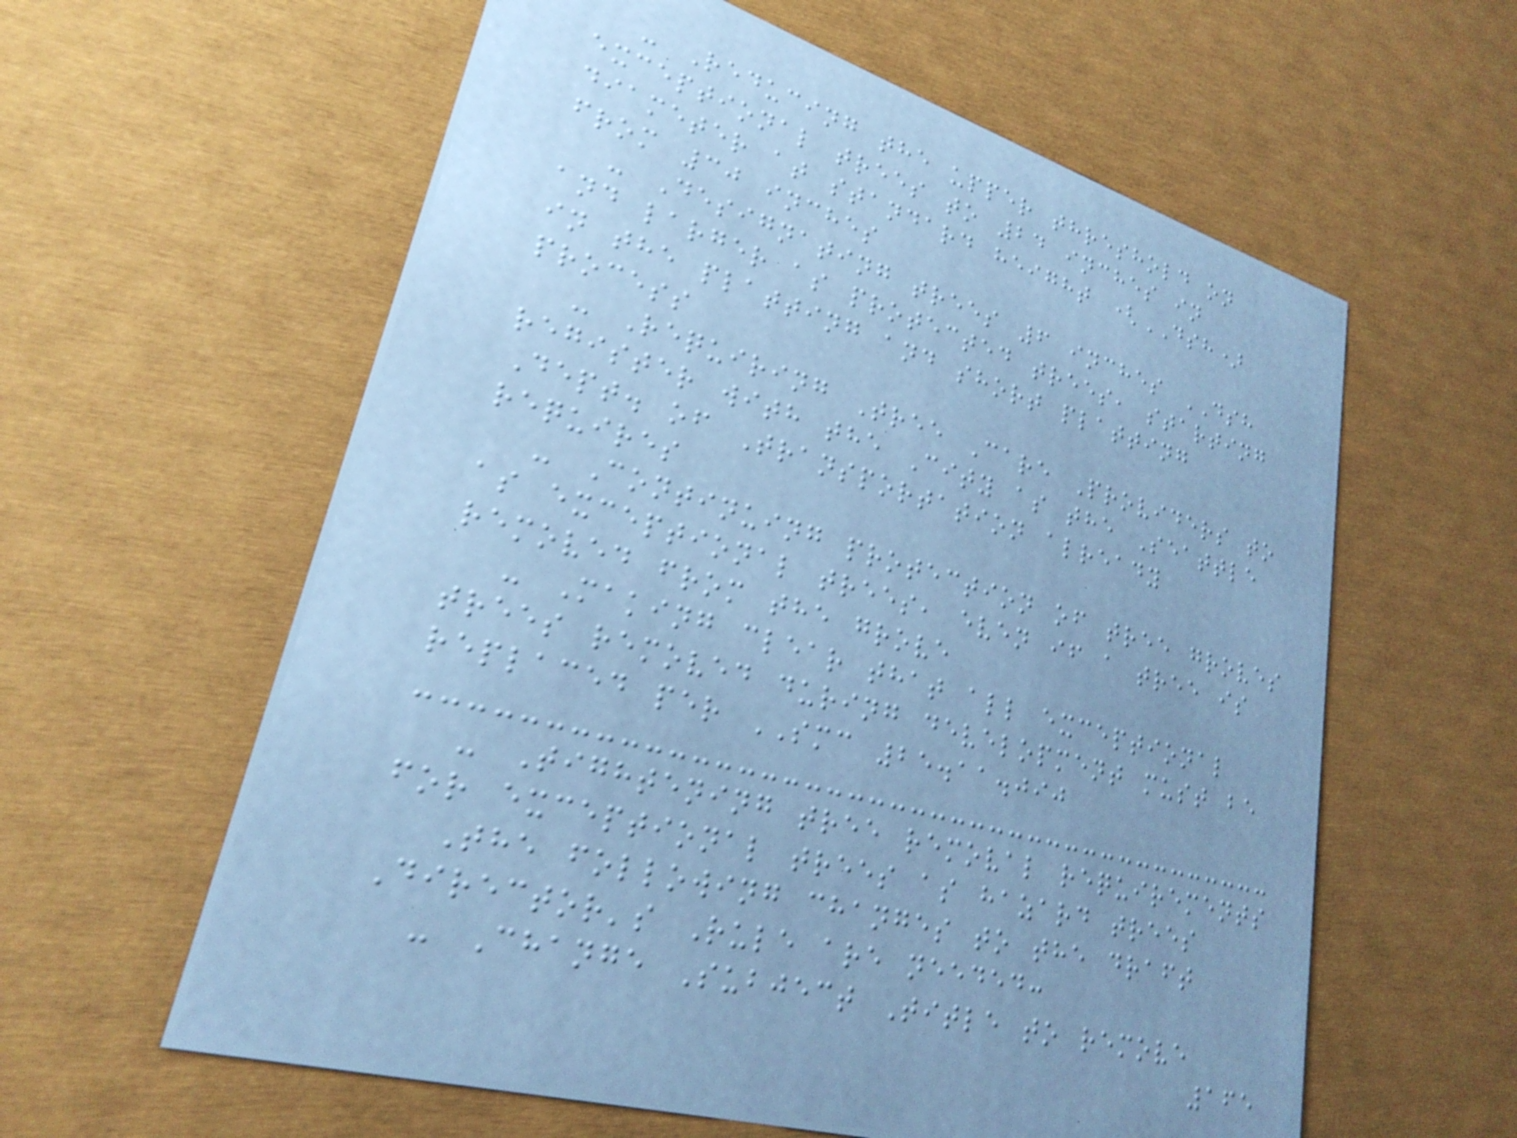- Reducing the upper threshold on
exceptional trees to 24 inches in
diameter at standard height (DSH)
from 30 inches
- Designating trees 6 inches DSH
and larger as protected trees, starting
in the platting and short platting
process
- Requiring Tree Care Providers to
register with the City as the Seattle
Dept. of Transportation already
requires
- Continuing protection of tree groves
as exceptional trees, even if a tree is
removed from the grove
- Making clear that all exceptional
trees removed during development must be
replaced per SMC 25.11.090
- Tightening tree removal requirements
for exceptional trees as hazard trees
The following changes to the draft
Director's Rule are needed:
- Change Subject Title to remove
165
